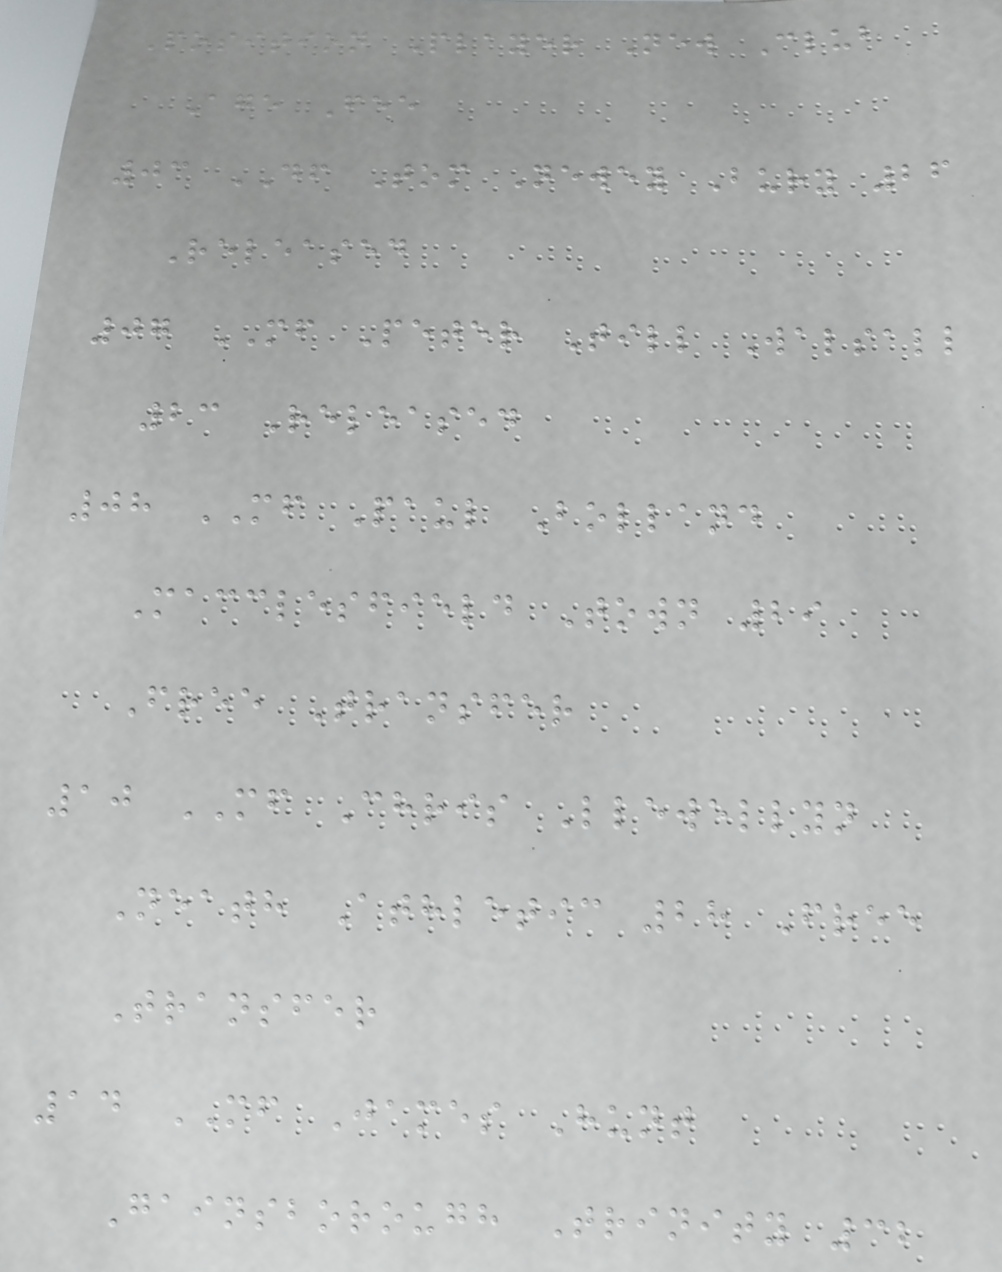Position Player New Club
Age Fee
03 DF Tom Newey Bury 26
Released
07 MF Peter Till Walsall
23 Released
08 MF Paul Bolland
Macclesfield Town 29
Free Transfer
10 MF Chris Llewellyn
Neath Athletic 28 Free
Transfer
14 MF James Hunt
Gainsborough Trinity 32
